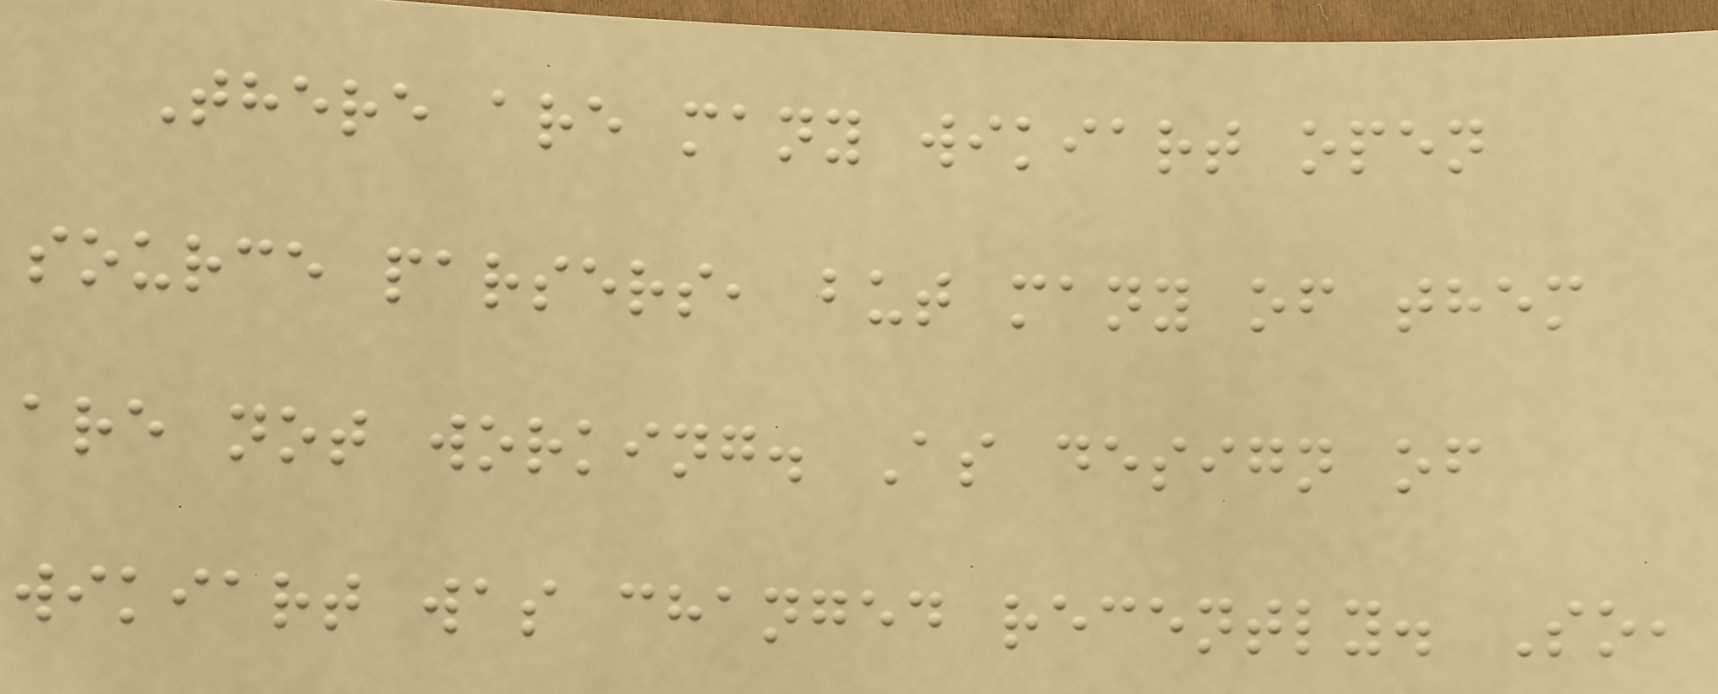There are many wikiart open
source parsers, but many of them
are not working. As design of
wikiart was changed recently. So,
